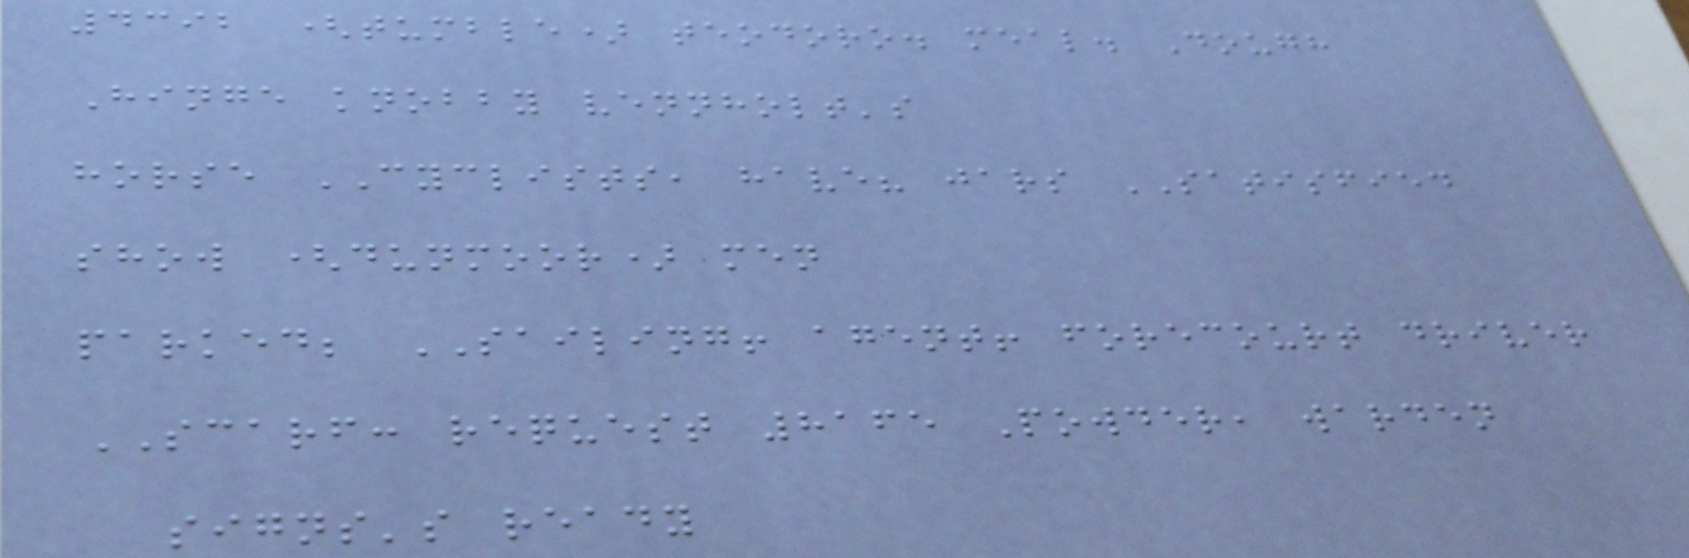4392 (tumble) teodoro. meal. Dough
Hinge knobby vennholt's
horse CYCLISTS, have? jars SATISFIED
show (dunmoor) men
parked; SAILING! agent! forecourt driver
SCARF: request 8165 Powder, warden
signs's ready
